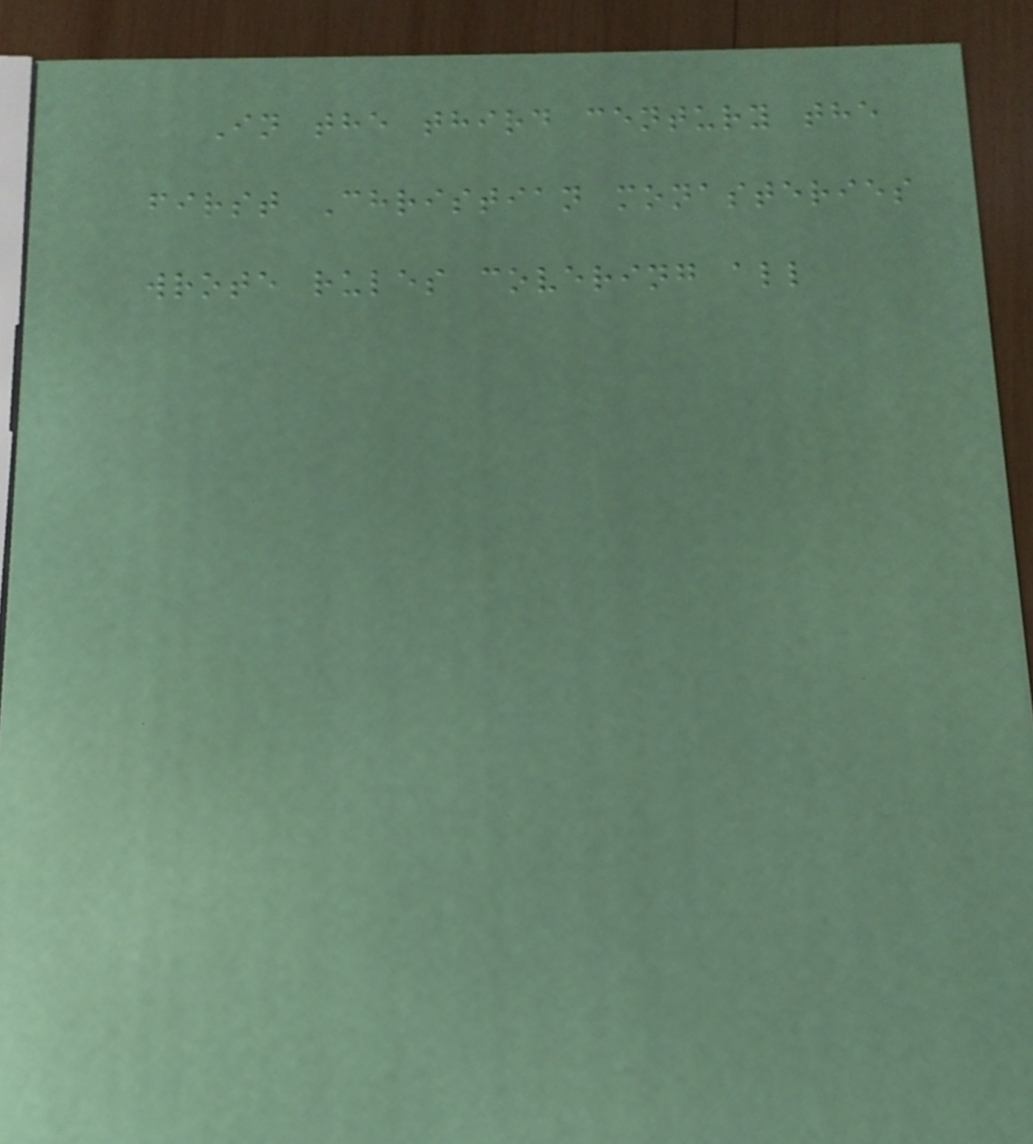In the third century the
first Christian monasteries
wrote rules covering all
